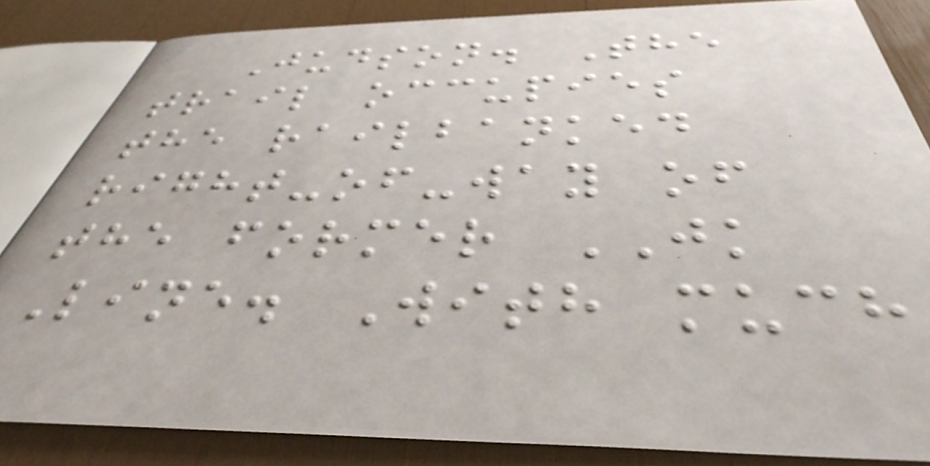Judson. The
trail occupies
the railbanked
right-of-way of
the former JK
Line. With much
